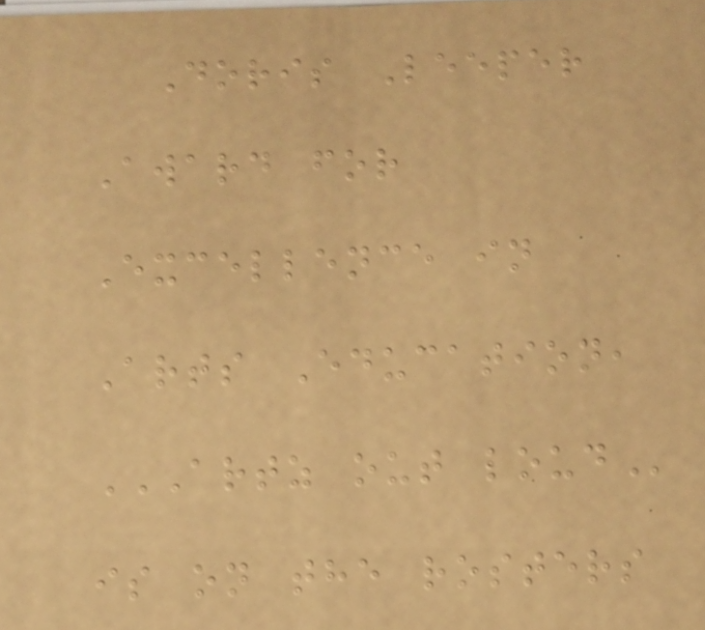Doris Leeper
Award for
Excellence in
Arts Education,
ARTZ OUT LOUD
is on the rosters
